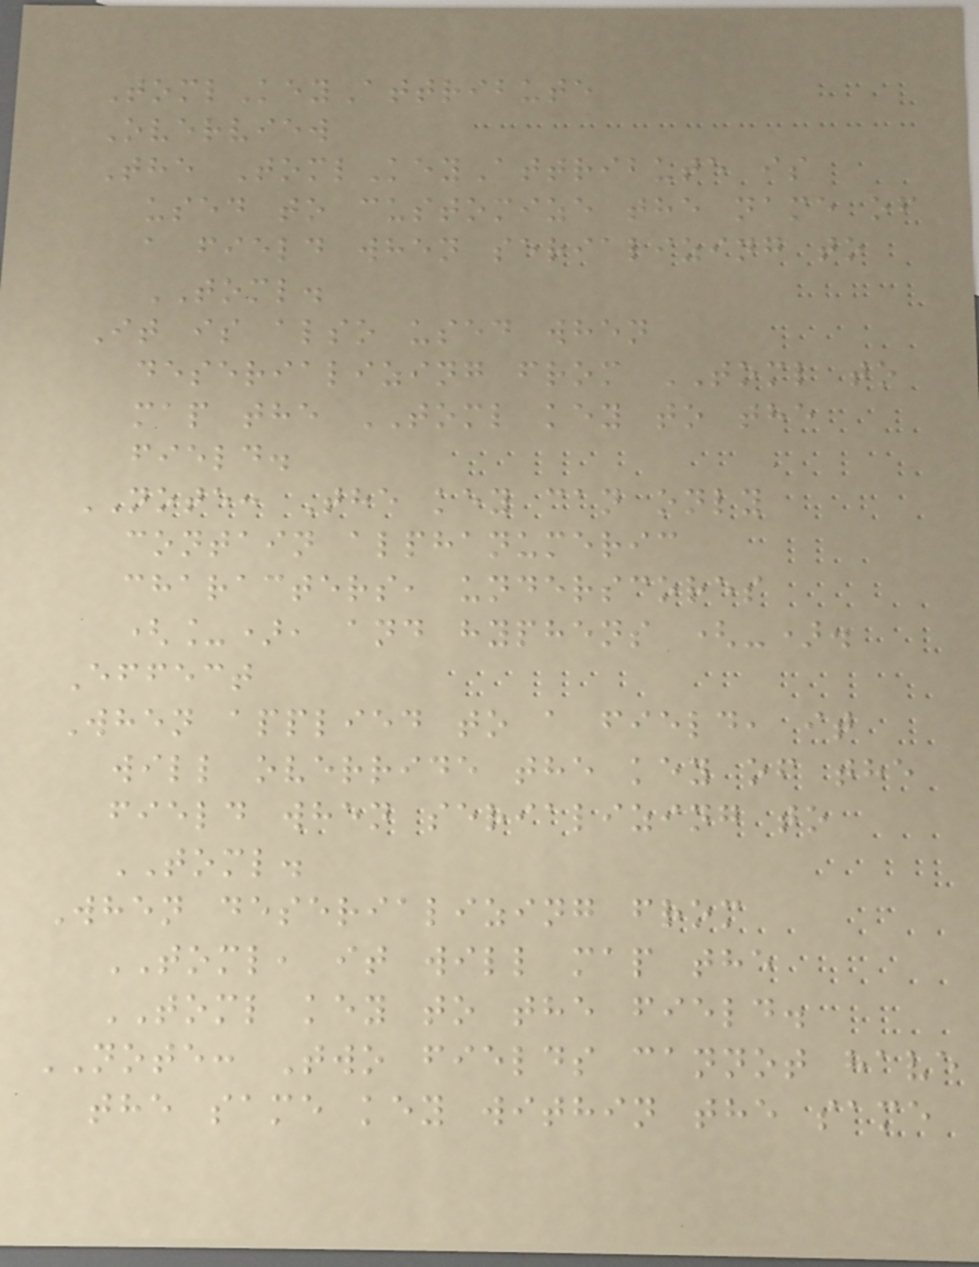TomlKeyAttribute
Overview
The TomlKeyAttribute is
used to customize the name of
a field when serializing to
TOML.
It is also used when
deserializing from TOML to
map the TOML key to the
field.
NOTE: The key can only
contain alphanumeric
characters, underscores
(_), and hyphens (-).
Effect
When applied to a field, it
will override the key of the
field when serializing to
TOML.
When deserializing from
TOML, it will map the
TOML key to the field.
NOTE: Two fields cannot have
the same key within the same
